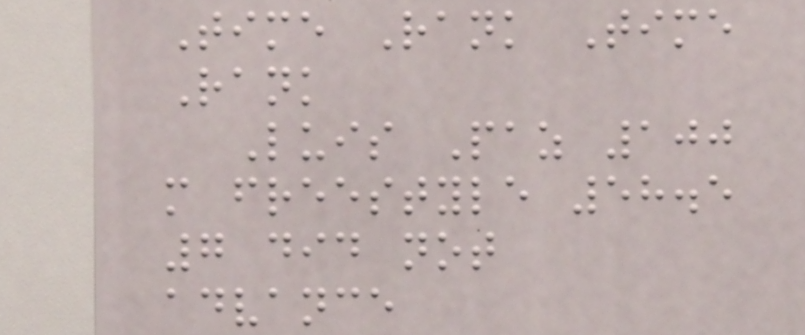Time Rank Time
Rank
Luis Paz 100
m freestyle 58.5
7 did not
advance
